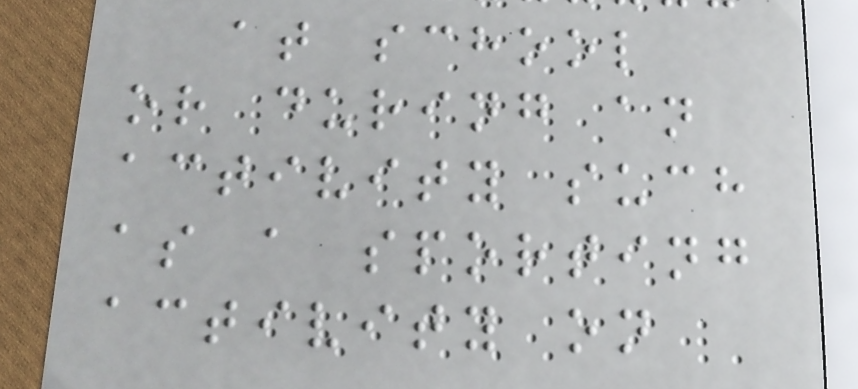at school
or during an
activity such
as a sporting
activity on
